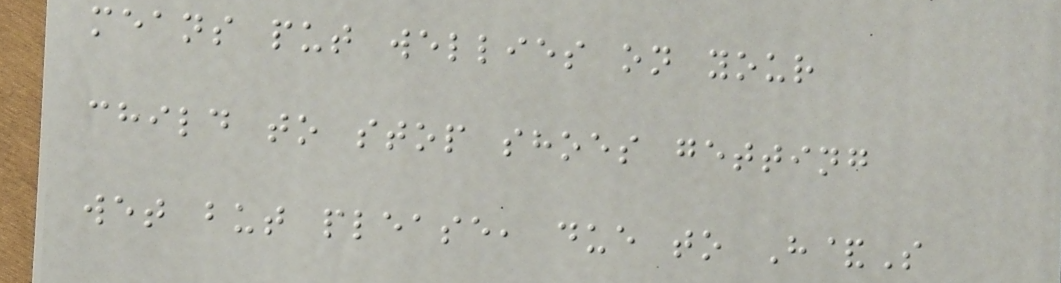means put wellies on your
child to stop shoes getting
wet but please, due to H&S
